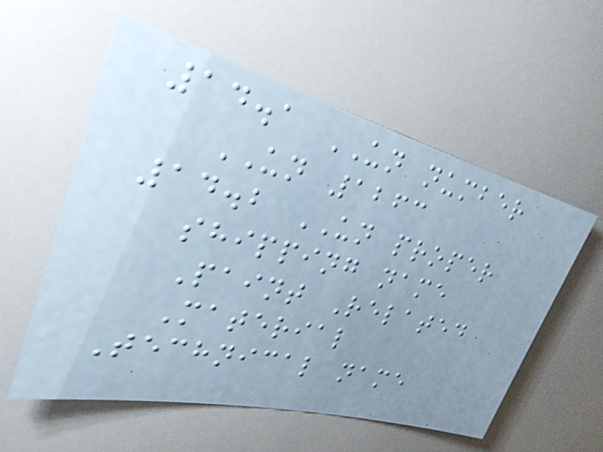14.1 UN number
UN 1263
14.2 UN proper
shipping name
Paint Related
Material
Technical name
